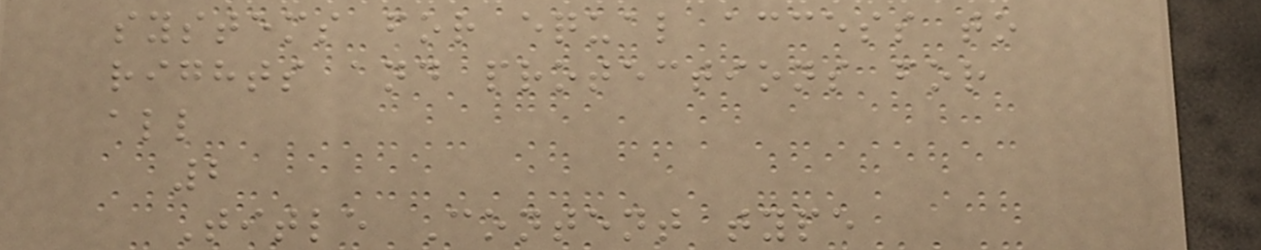systems for equal access to
rights and protections for
all
2
Title Content type
